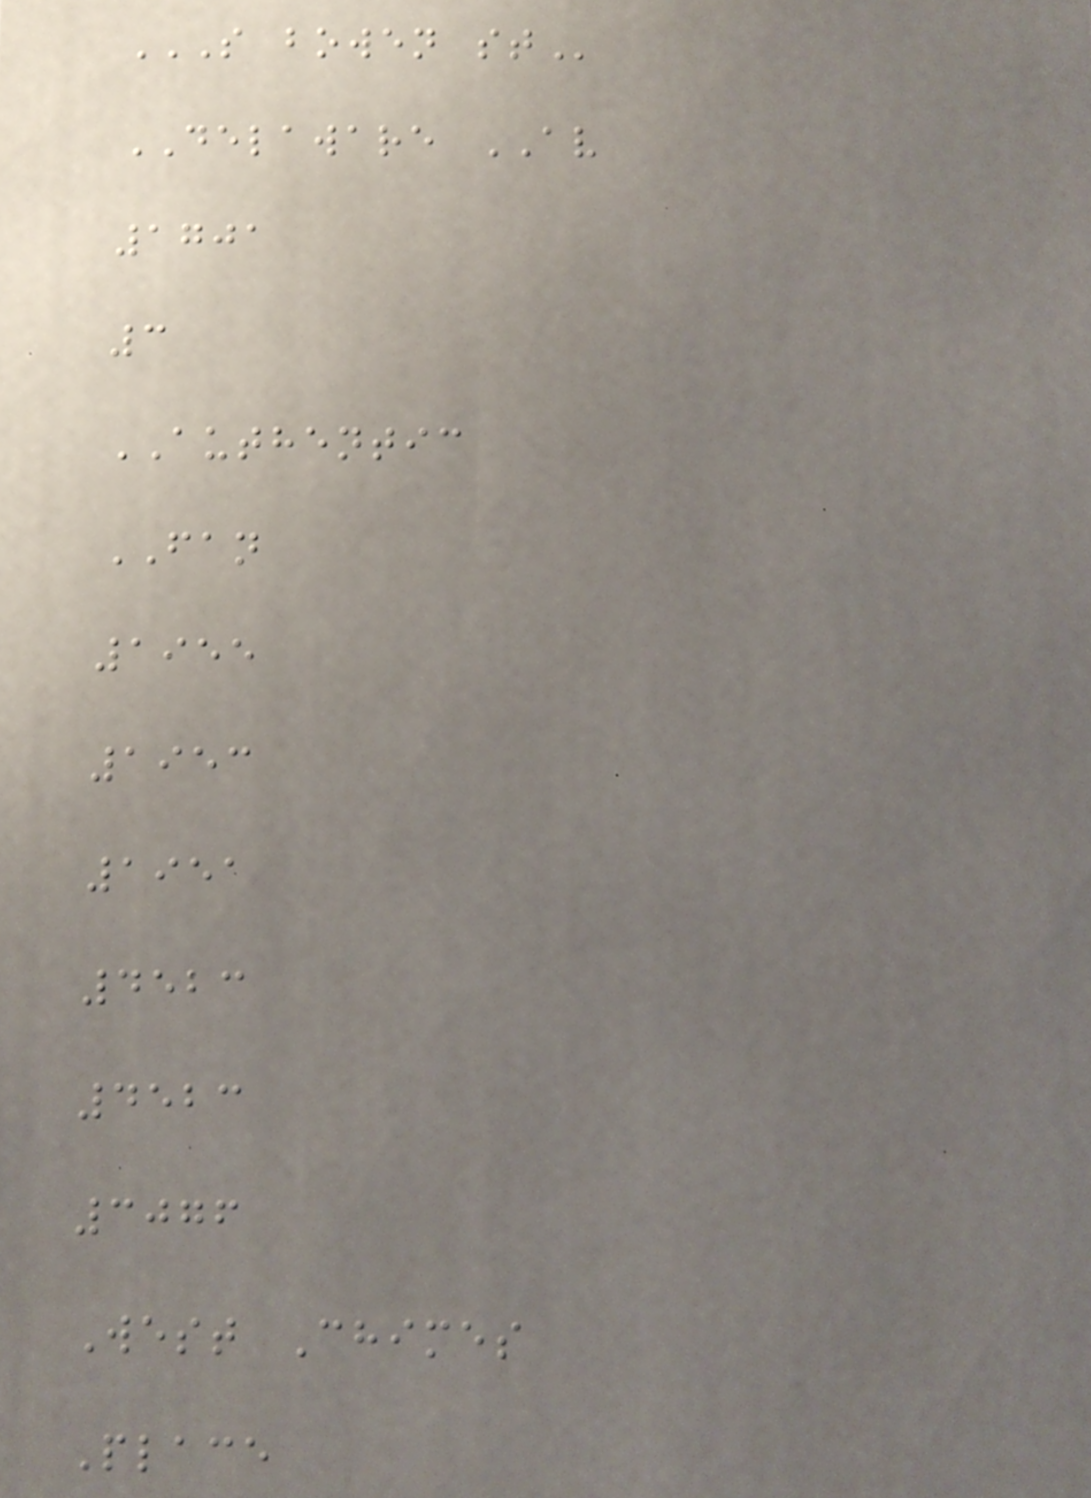S BOWEN ST
DELAWARE AV
1701
3
AUTHENTIC
FAN
1955
1953
1951
4523
4523
3076
West Chimes
Place
